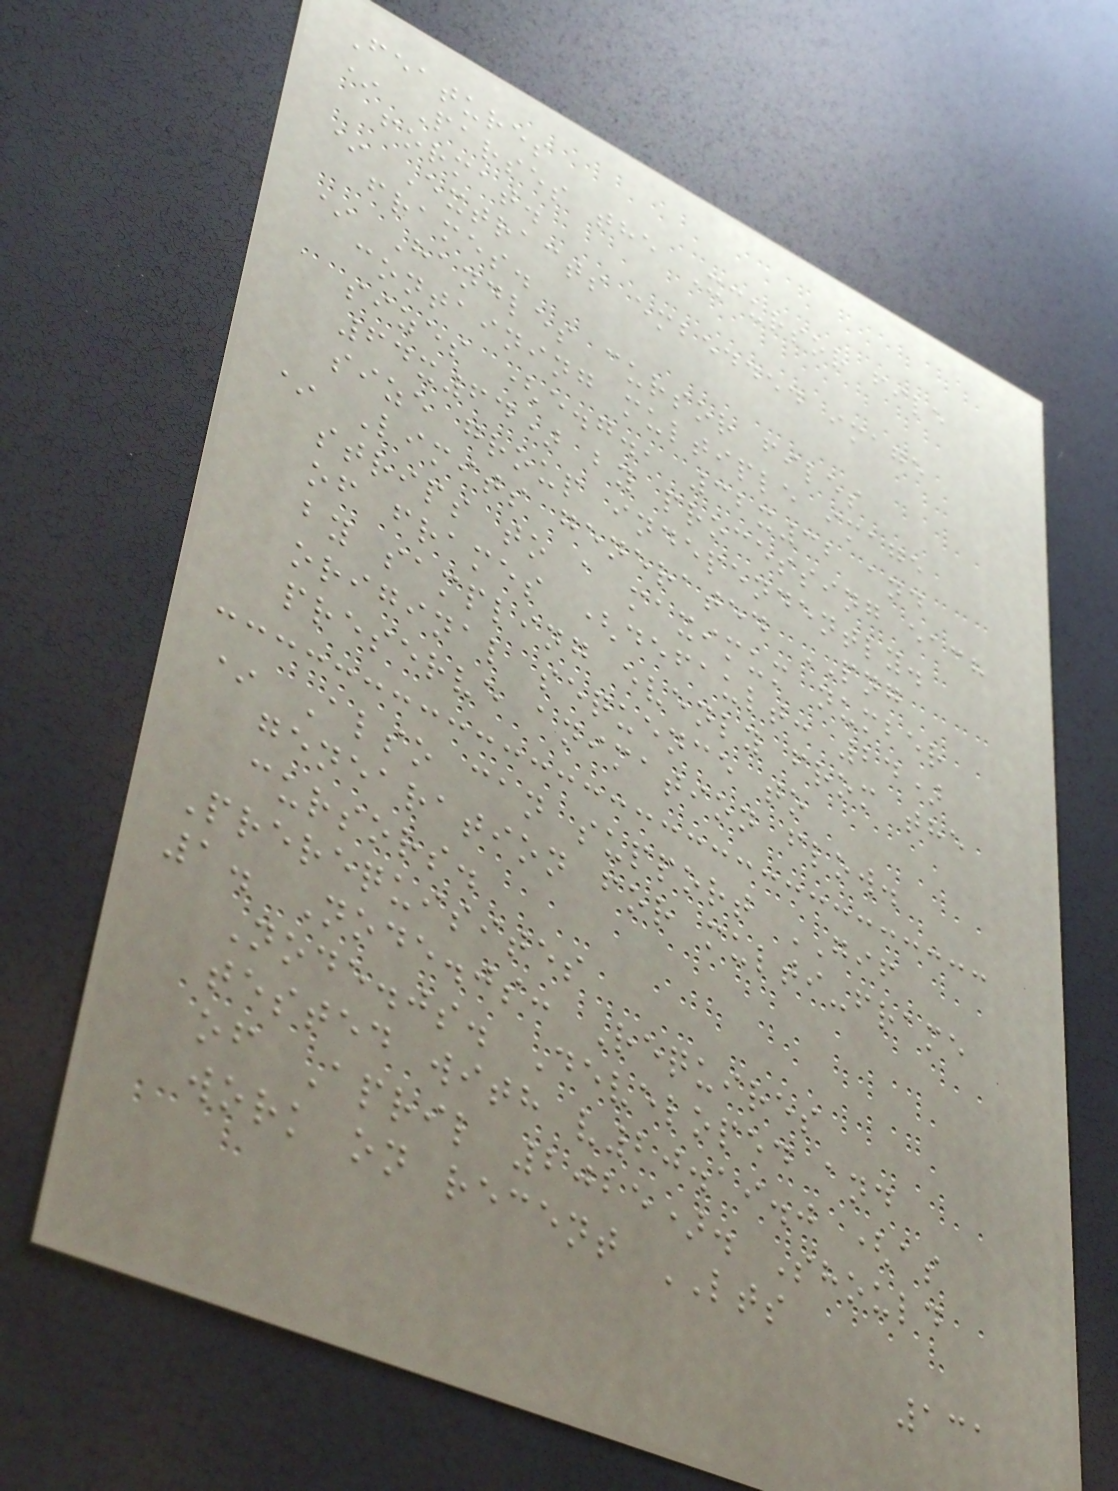Features
* Parses the Xcursor file
format.
* Extracts embedded image
frames.
* Handles cursor files
containing multiple image
sizes (e.g., 32x32 and
64x64) by processing each
size group independently.
* Limits generated PNG
strips to a maximum number
of frames (default: 24)
by sampling evenly from the
original sequence to
preserve animation flow.
* Also can support GIF
genearation for multi-frame
cursors.
Prerequisites
1. Node.js: Requires
Node.js. Developed and
tested with v20.19.0 (as
of April 2025). Should
work on recent LTS
131
